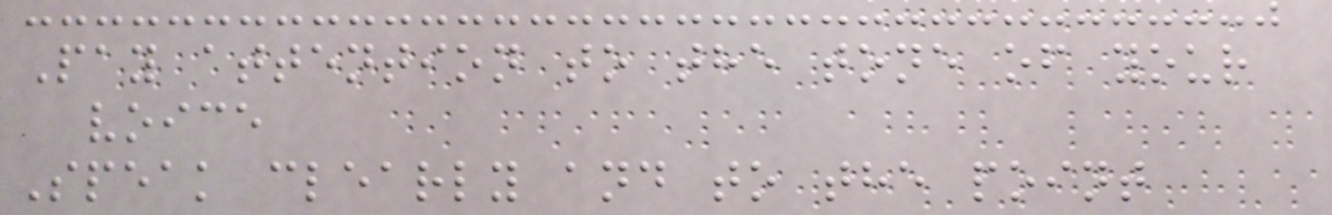Pay attention to the tone of your
voice
Speak clearly and to the point
